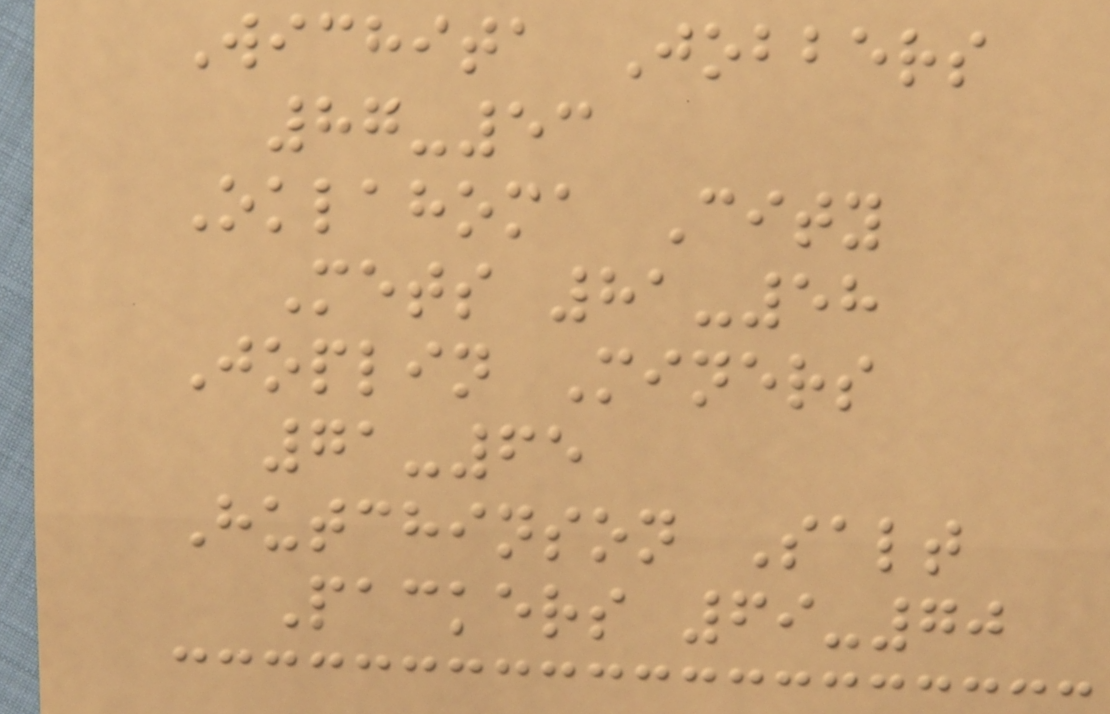Wichita Jobbers
87-53
Oklahoma City
Mets 81-58
Joplin Miners
71-65
Hutchinson Salt
Packers 69-70
